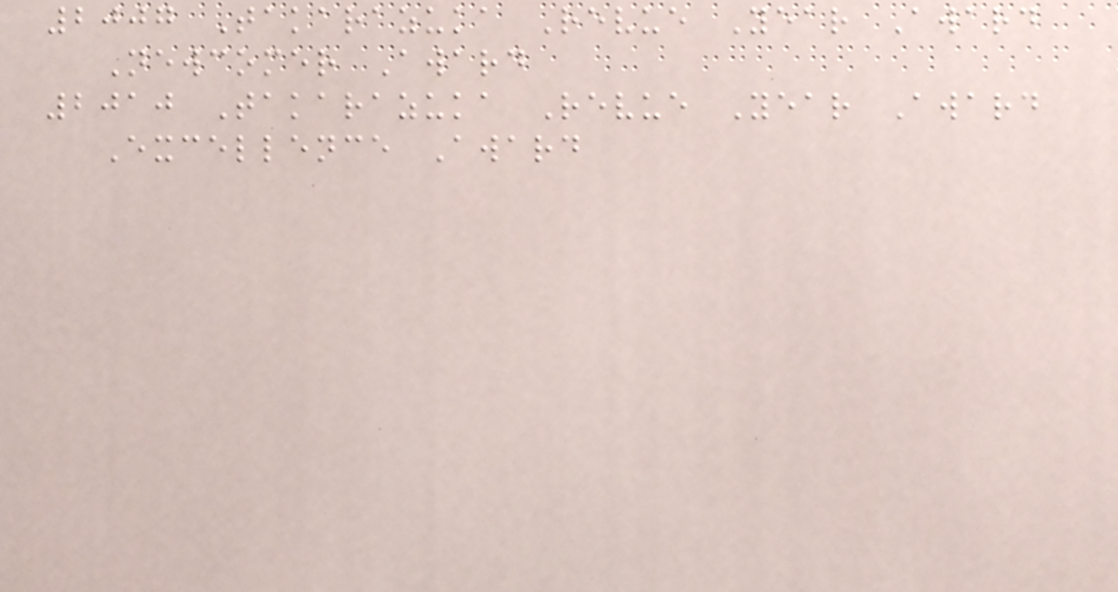2007 Takarazuka Revue Year Award
Newcomer Award
2010 Takarazuka Revue Year Award
Excellence Award
